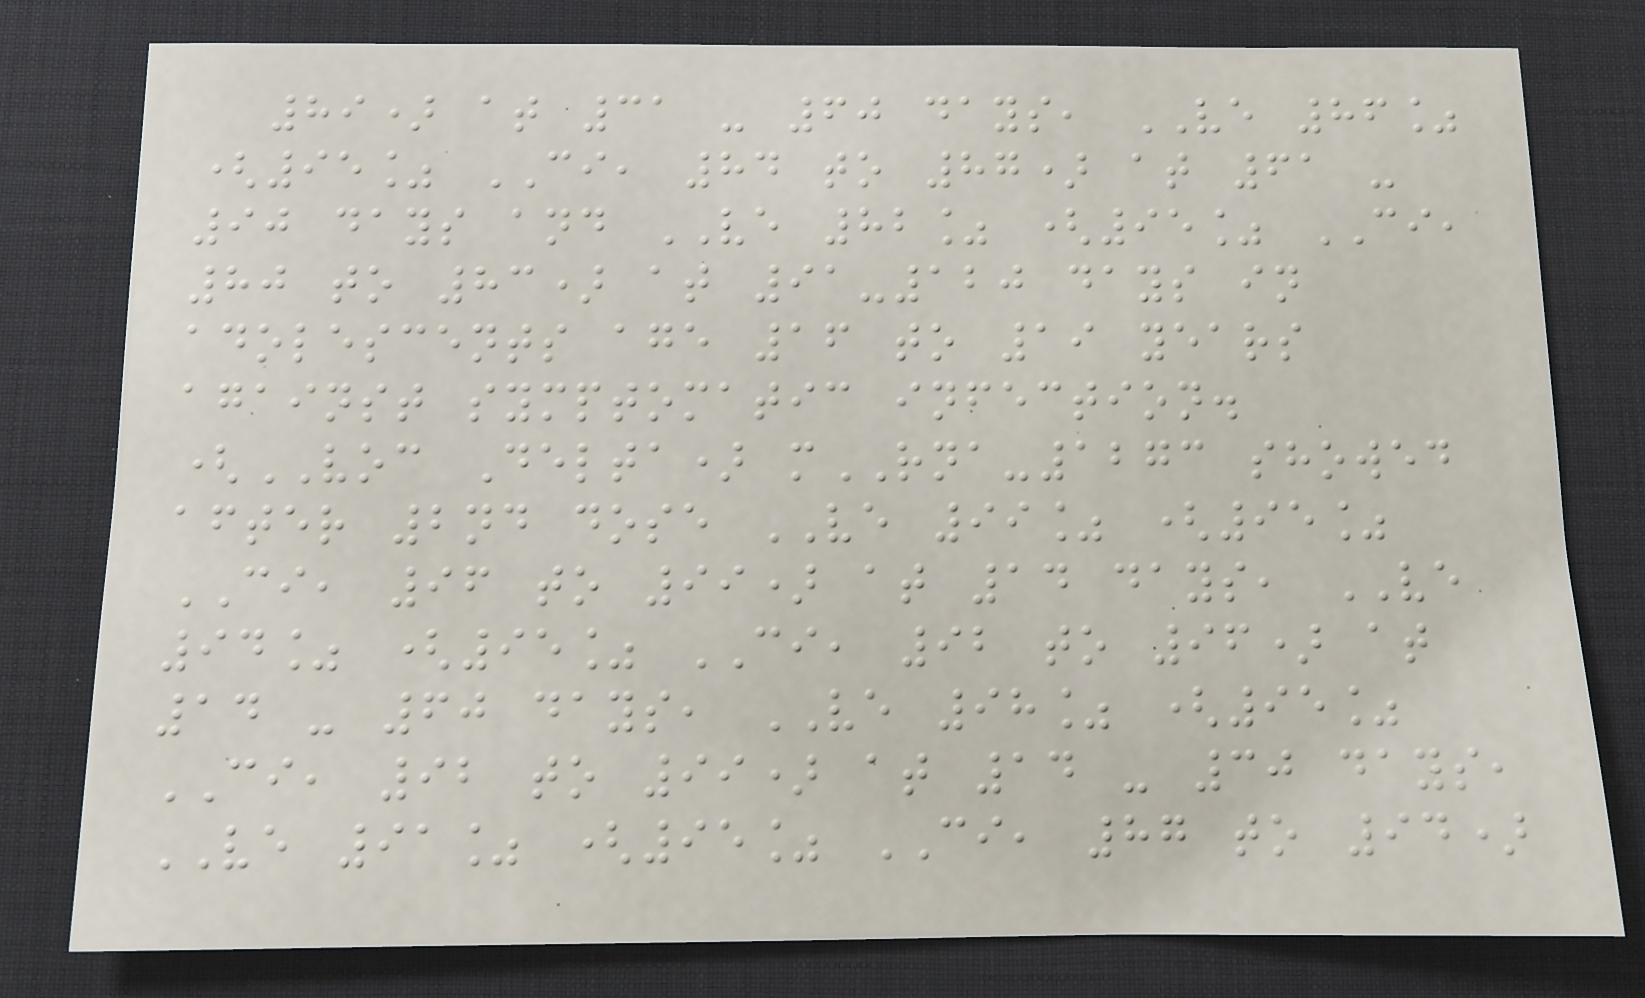89) at 31 - 60 days, VE 86%
(95% CI, 84 to 87) at 61 -
90 days and VE 82% (95% CI,
80 to 83) at 91-120 days in
adolescents age 16 to 19 years
against symptomatic infection.
(VOC Delta) mRNA-1273 showed
after 2nd dose VE 99% (95%
CI, 96 to 99) at 14 days, VE
94% (95% CI, 92 to 96) at
14 - 60 days, VE 98% (95%
CI, 92 to 99) at 14 - 30 days,
VE 91% (95% CI, 87 to 94)
